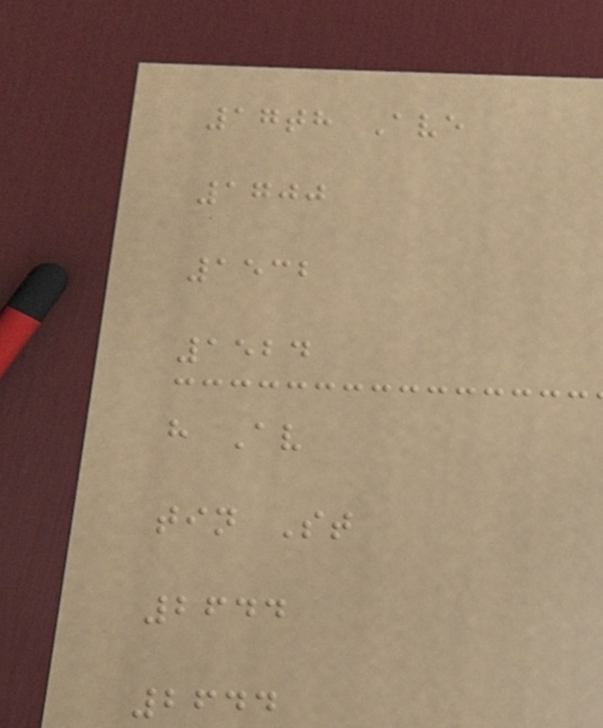17th Ave
1700
1532
1524
h Av
tin St
2644
2644
